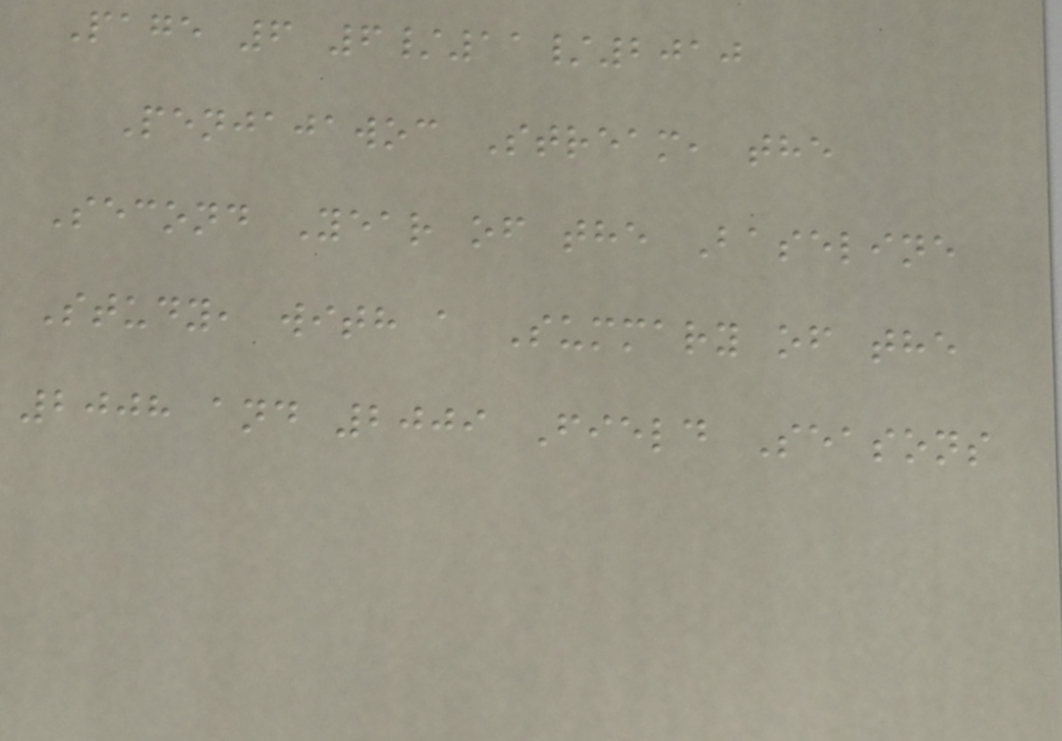Page 6 6/11/2010
Penjajawoc Stream, the
Second Year of the Baseline
Study, with a Summary of the
2008 and 2009 Field Seasons
